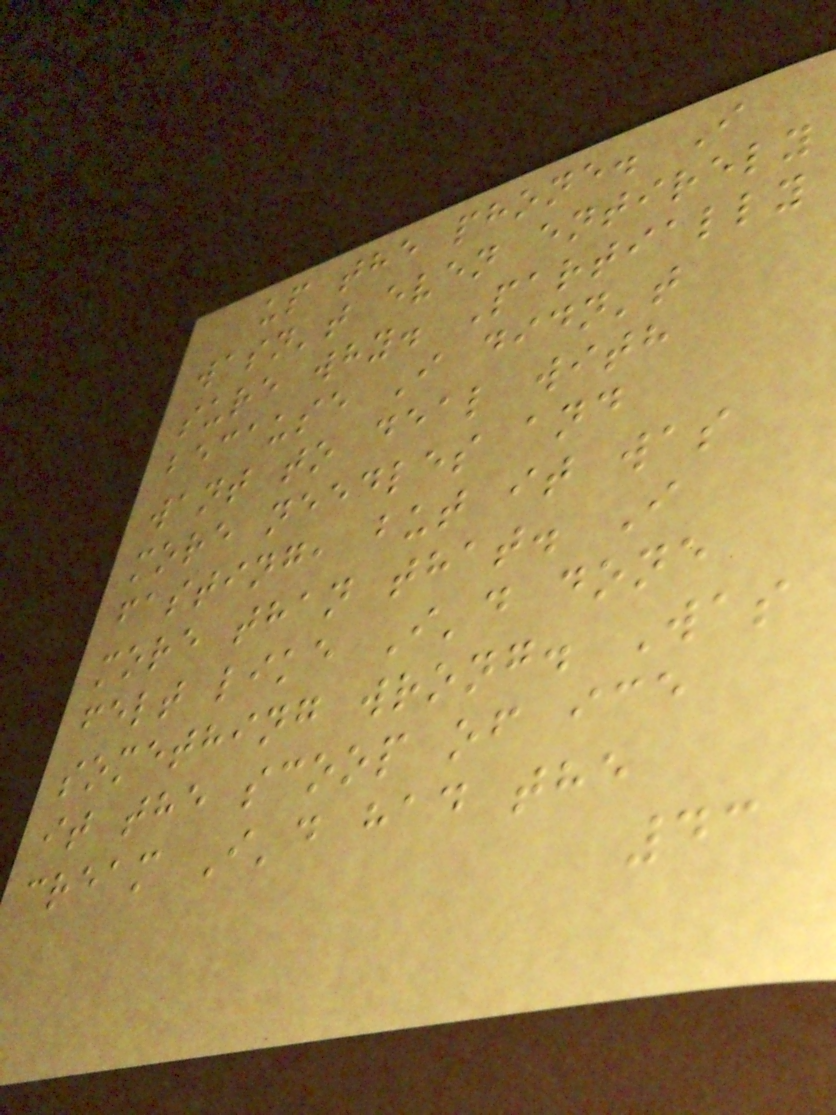up the phone. I
wasn't even entirely
sure why. Partially
because I didn't
want to deal with
more needles and
fasting, but it was
more than that. I
felt like I'd done
something wrong. Was
it the scoop of ice
cream I'd had the
43
